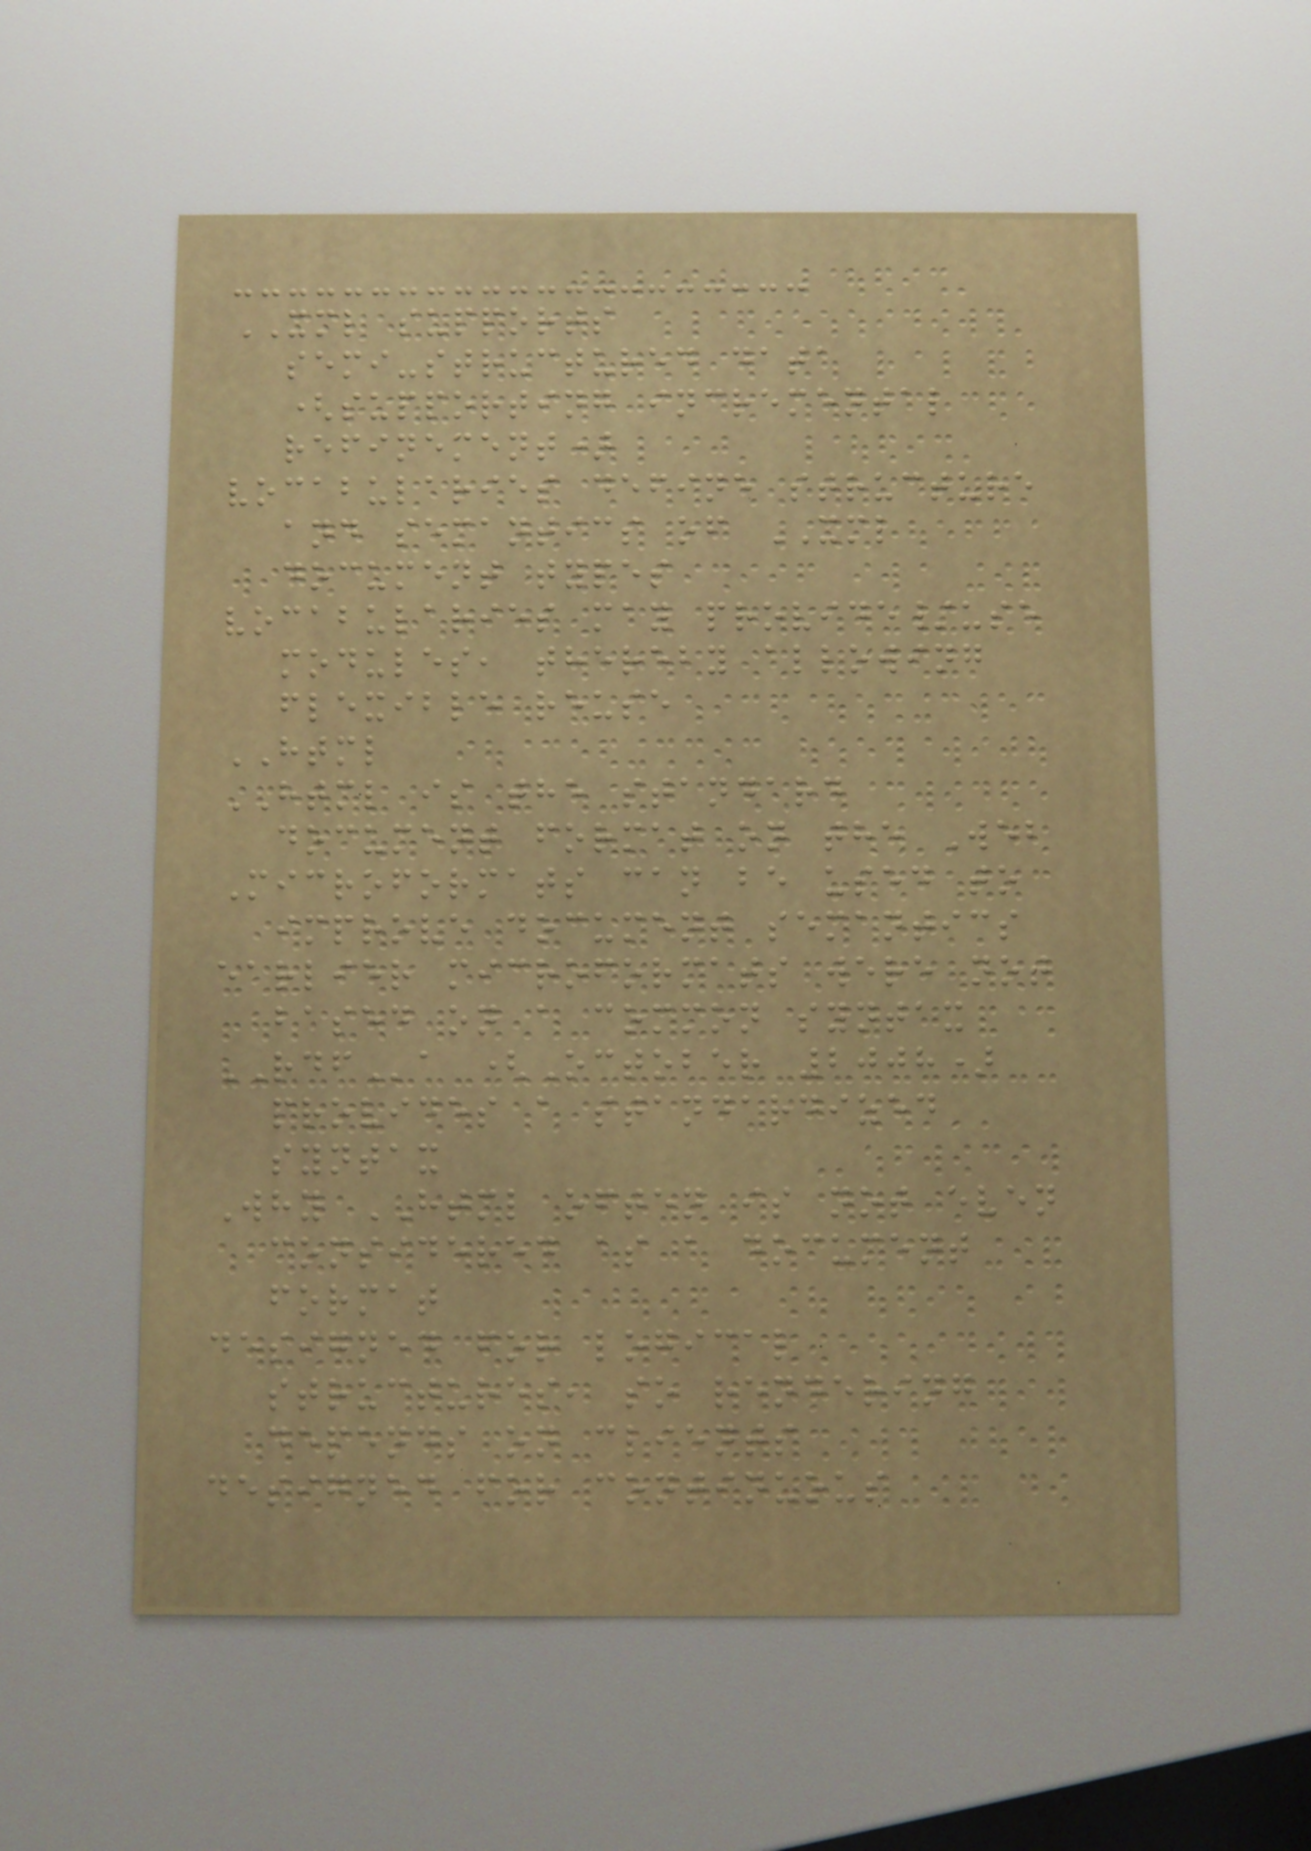XML supports
semi-structured data
(supporting incremental
refinement)
vocabularies define structure
and semantics of XML
document types
vocabularies may provide/use
modules, thereby allowing
flexible reuse
HTML
HTML is the standard
document format on the Web
Microformats can be used to
improve document semantics
earlier microformats were not
based on a common syntax
RDFa (October 2008)
provides a standardized
syntax
Why HTML often is not even
considered as a document
format
designed for logical
structures, so rendering
depends on clients
designed for continuous
